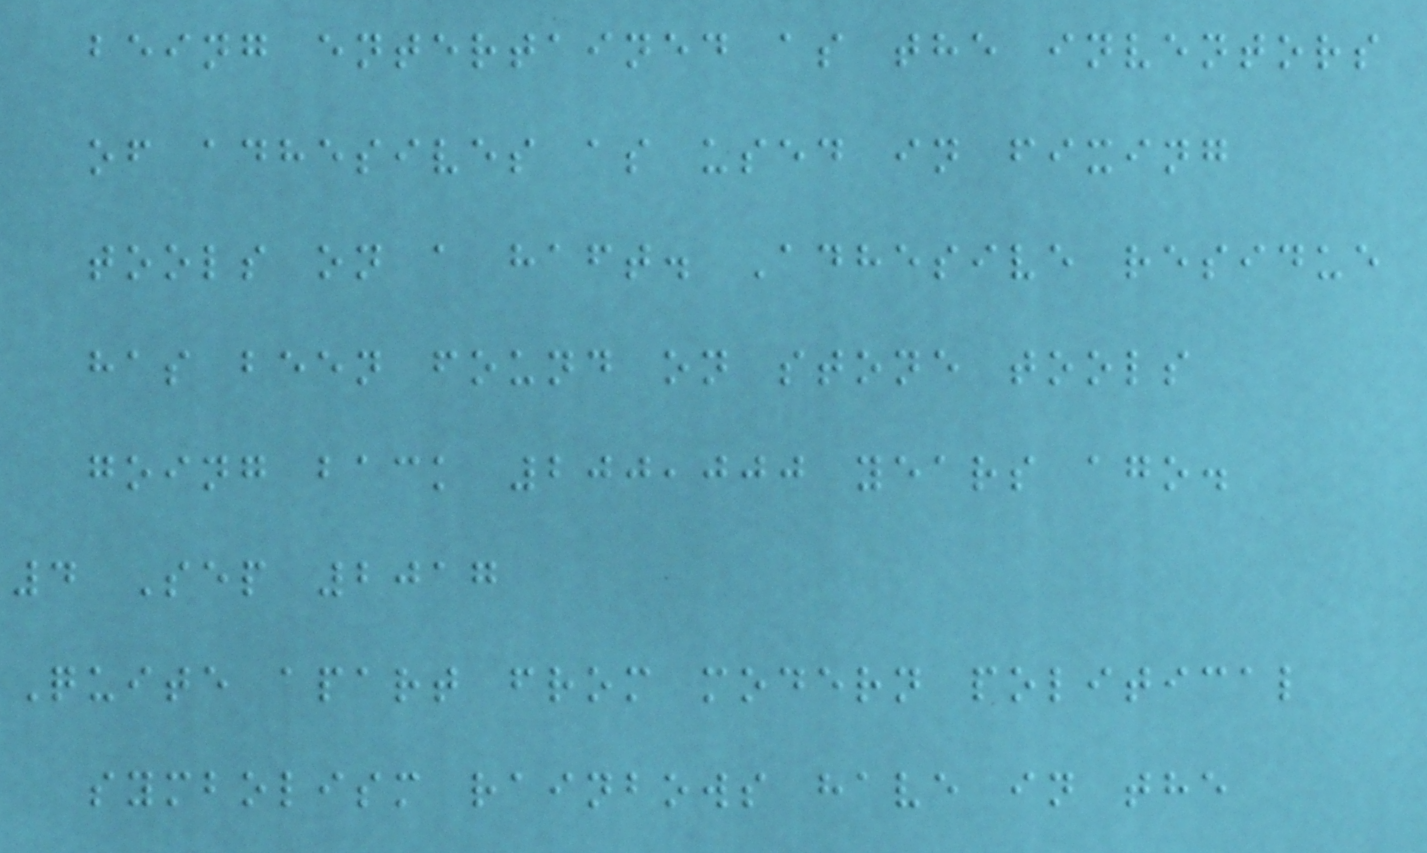being entertained as the inventors
of adhesives as used in fixing
tools on a haft. Adhesive residue
has been found on stone tools
going back 200,000 years ago.
4 Sep 2017
Quite apart from modern political
symbolism rainbows have in the
